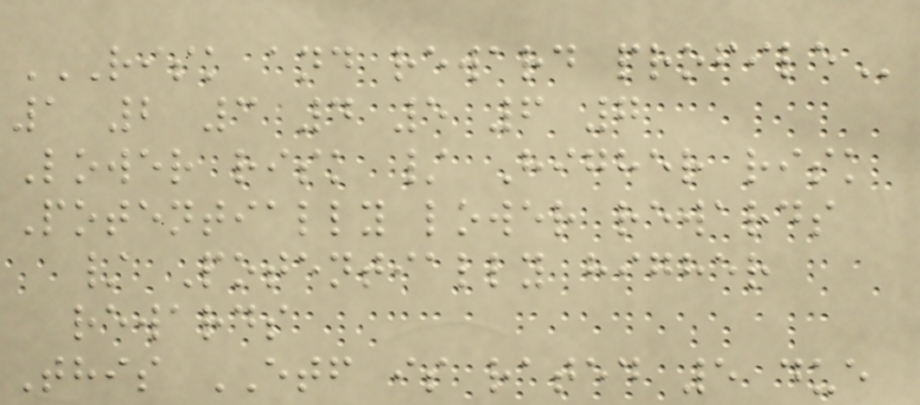RISK AND REWARD PROFILE
1 2 3 4 5 6 7
Lower risk / Higher risk
Potentially lower rewards
/ Potentially higher
rewards
This ETF is rated 5 due
